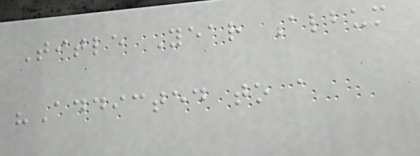Title Year Album
"Addicted to a
